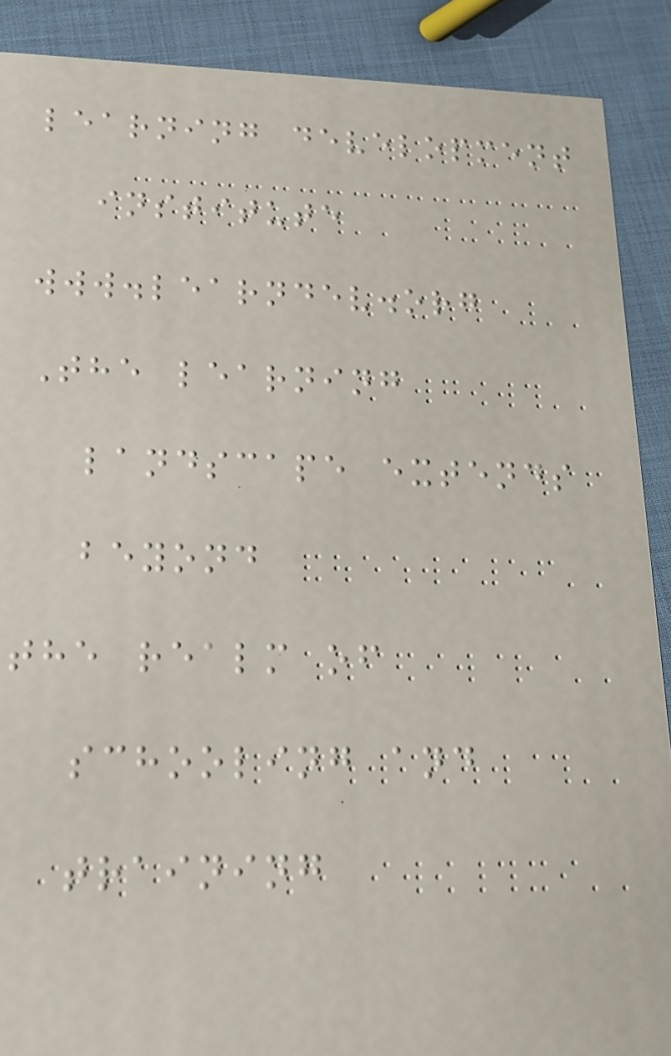learning development
institute
www.learndev.org
The learning
landscape extends
beyond
the realm of
schooling and
training
